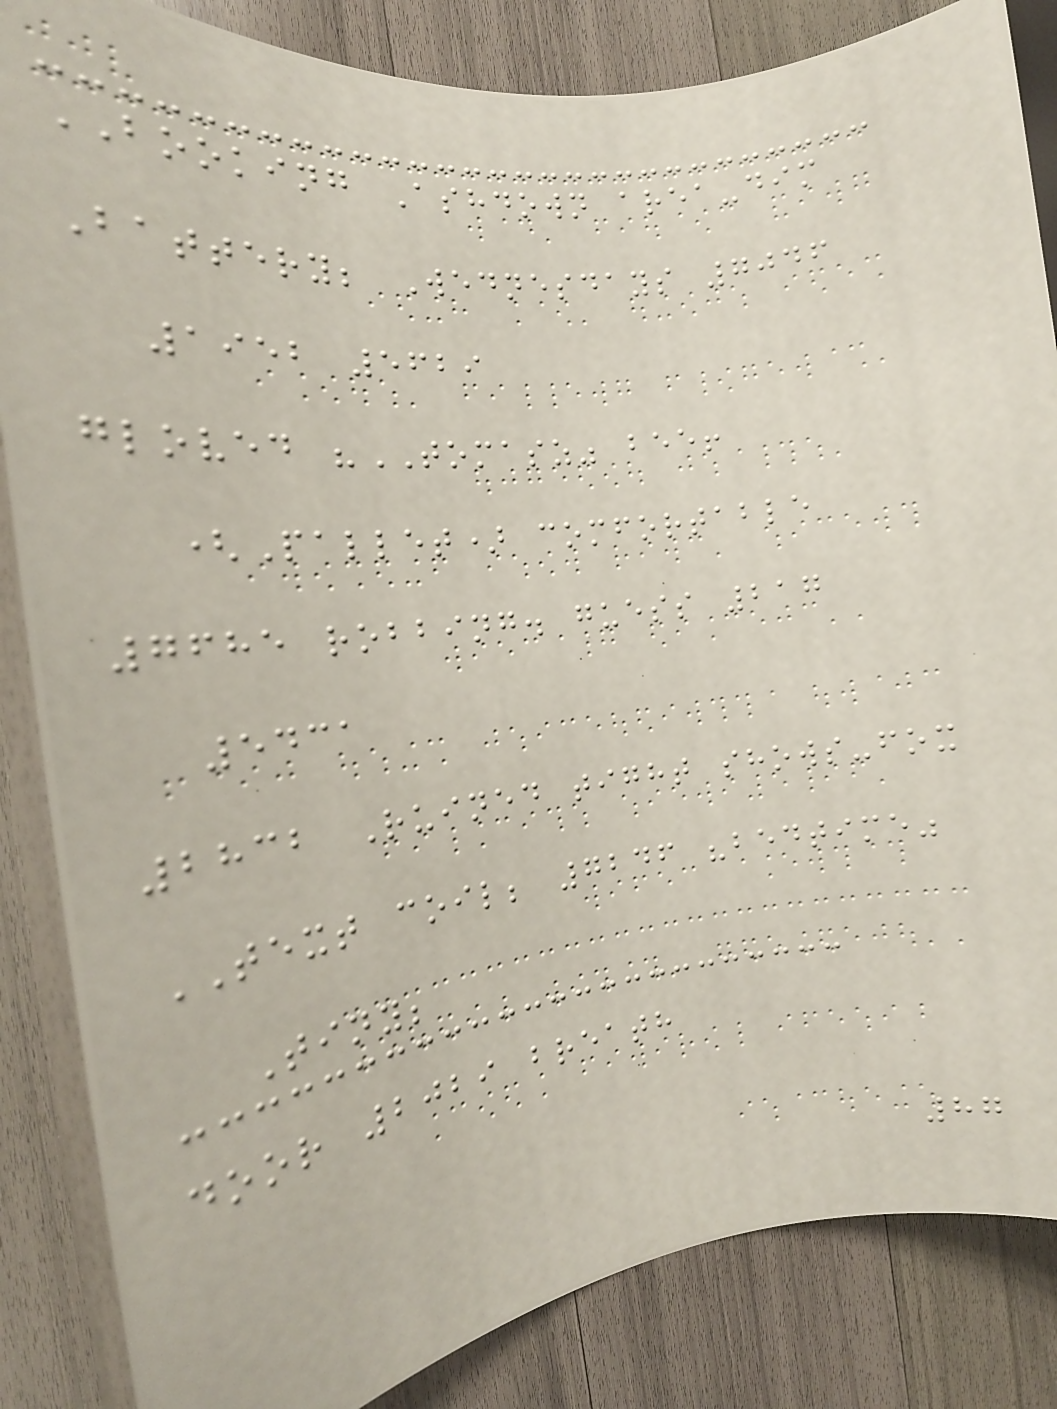BOOKING Ashdown area-dim
Battery; Wednesdays 7046
1952 5629
gloved "TOMASZ" bee!
(Pallet) comfortable
7685 robbing. guess 217
5431
2832 Ruined tight shows-fox
TEXT coil; 7246 "bedtime"
Tiny;
door 2029 breath
87
